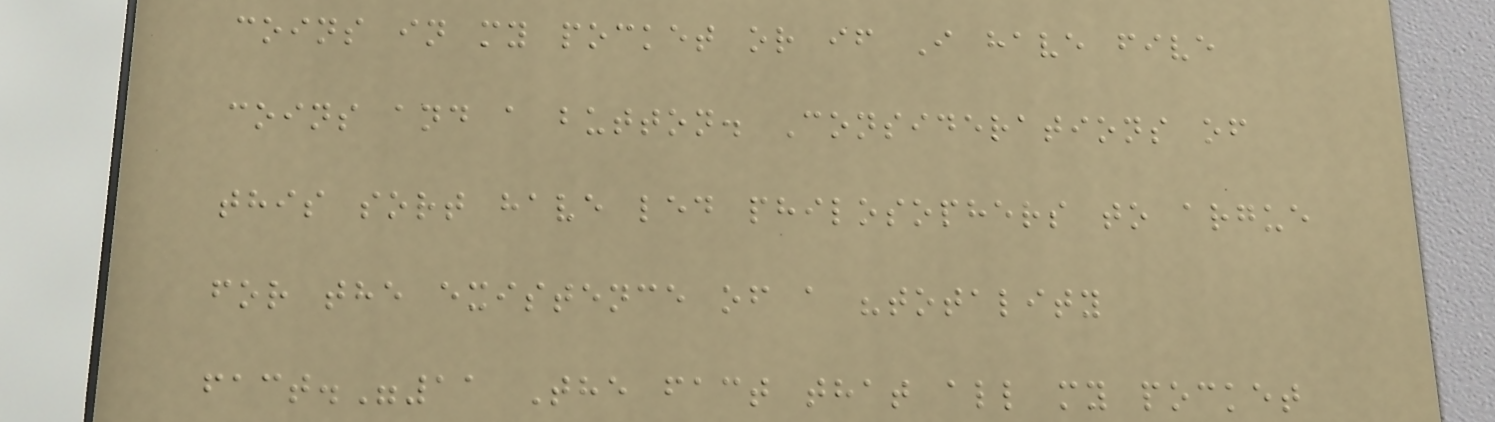coins in my pocket or if I have five
coins and a button. Considerations of
this sort have led philosophers to argue
for the existence of a "totality
fact."11 The fact that all my pocket
